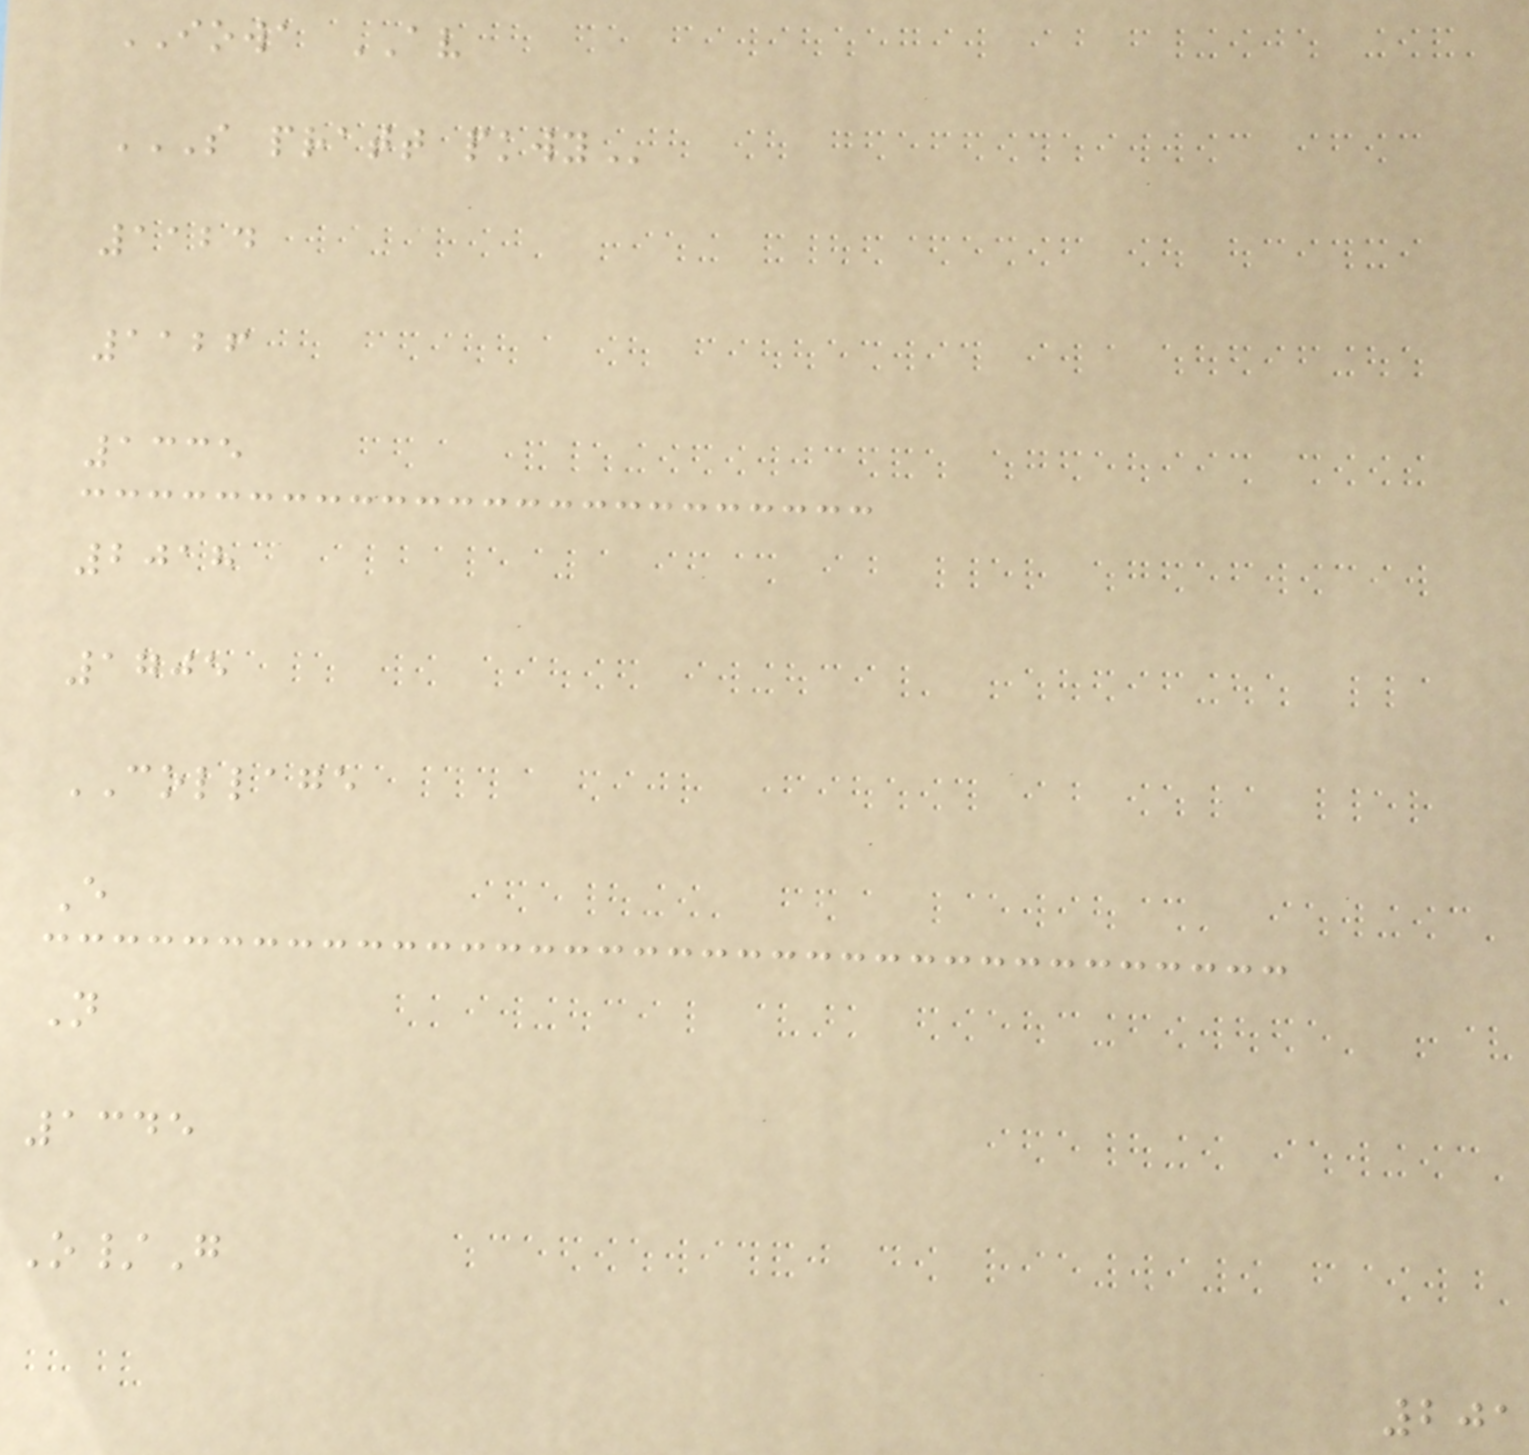IOWA AV
S PRATT PKWY
1124
1126
1335
2018
1705
COLLAGE
E
N
1345
O/G
201
